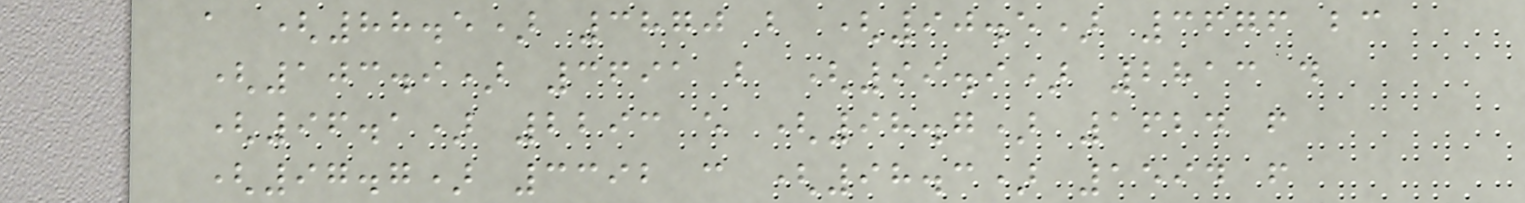a (88.5) 3870 b (90.5) 3676 bc
(103.9) 3691 b (99.9) 2813 d
(96.1) 2293 e (98.7) 1624 f
(97.7) 3392 c (98.3) 1594 f
